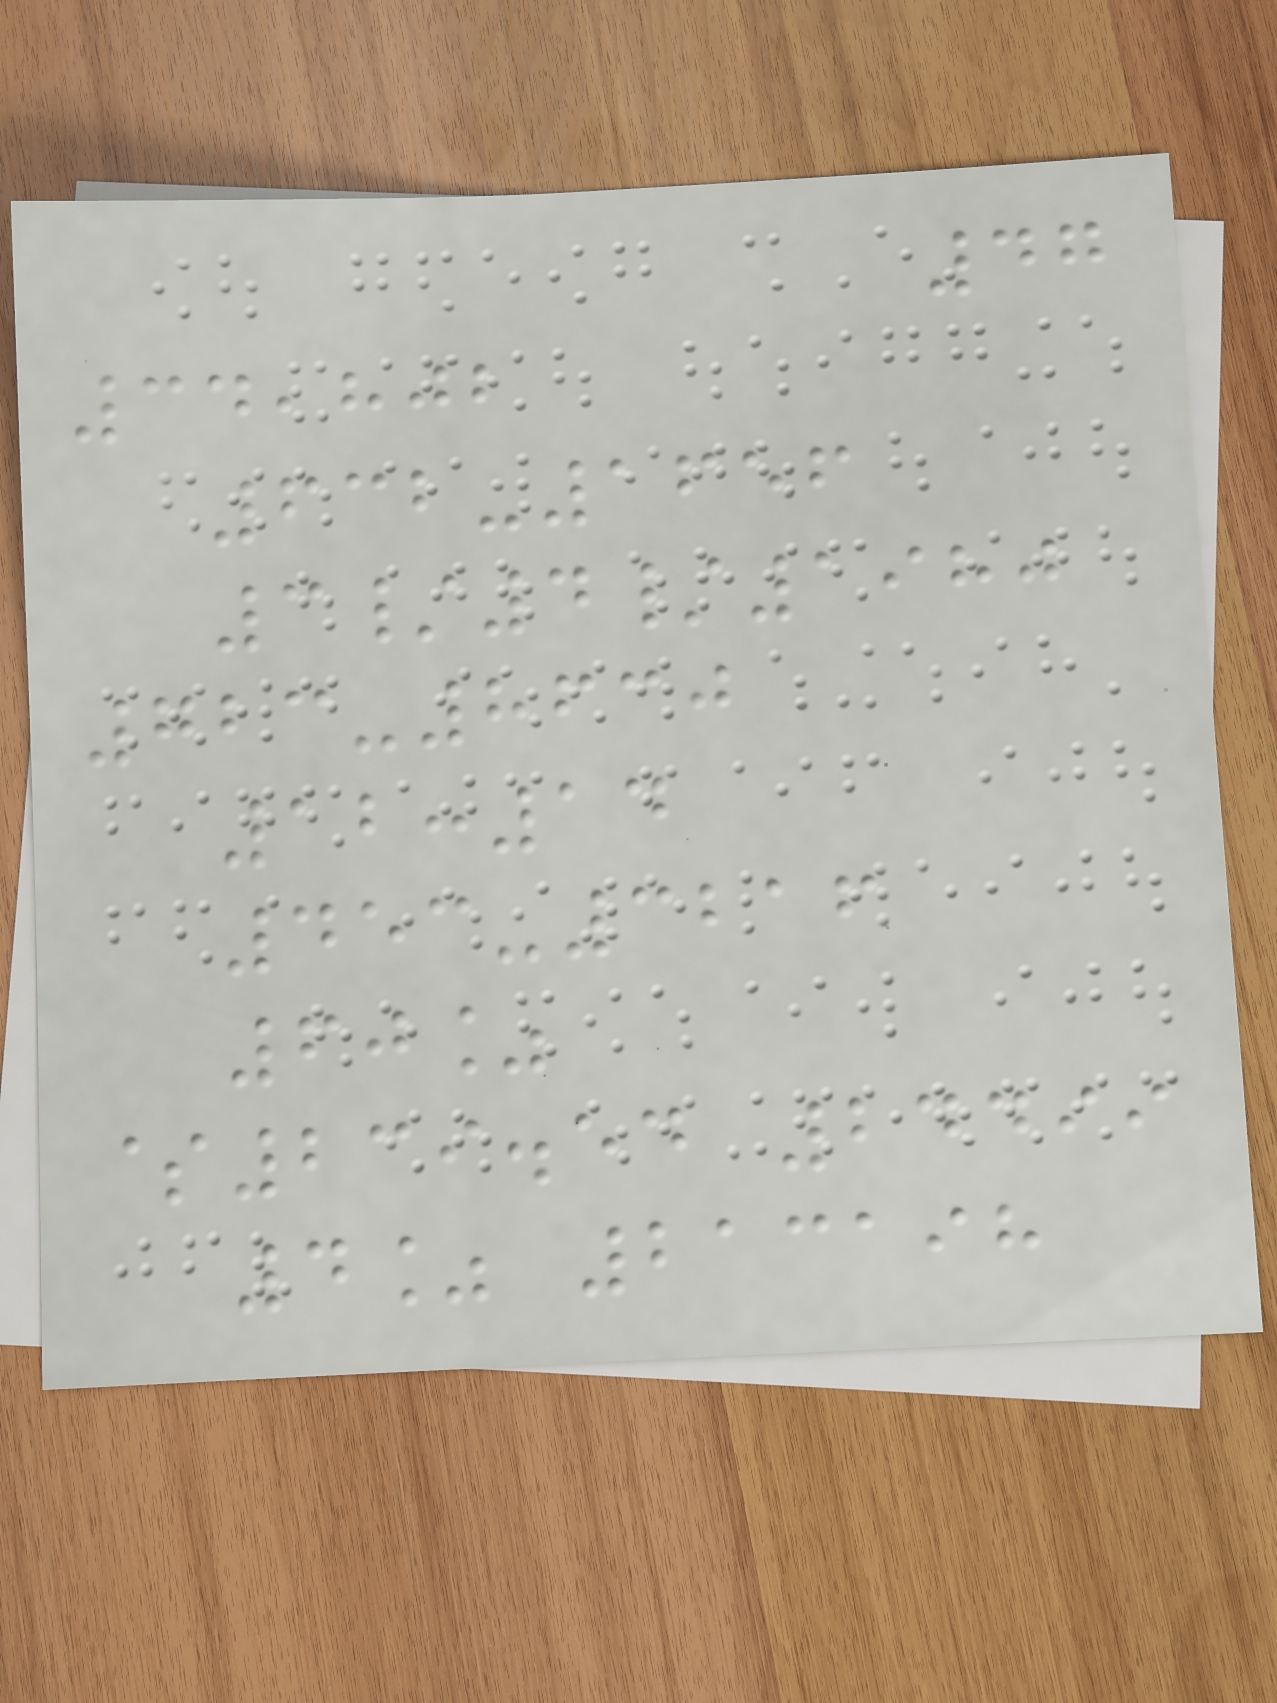47
34,802
632-1656
3/4/1980
723-8630
12:14
453-3216
60%
$239.54 24499
4% 213198
